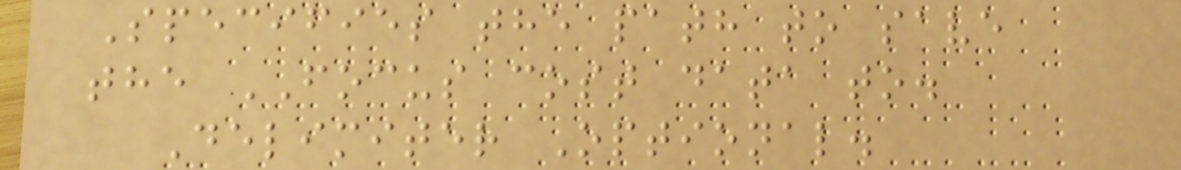Specifies the path to save
the FOCUS cost data to.
Delimiter Optional.
